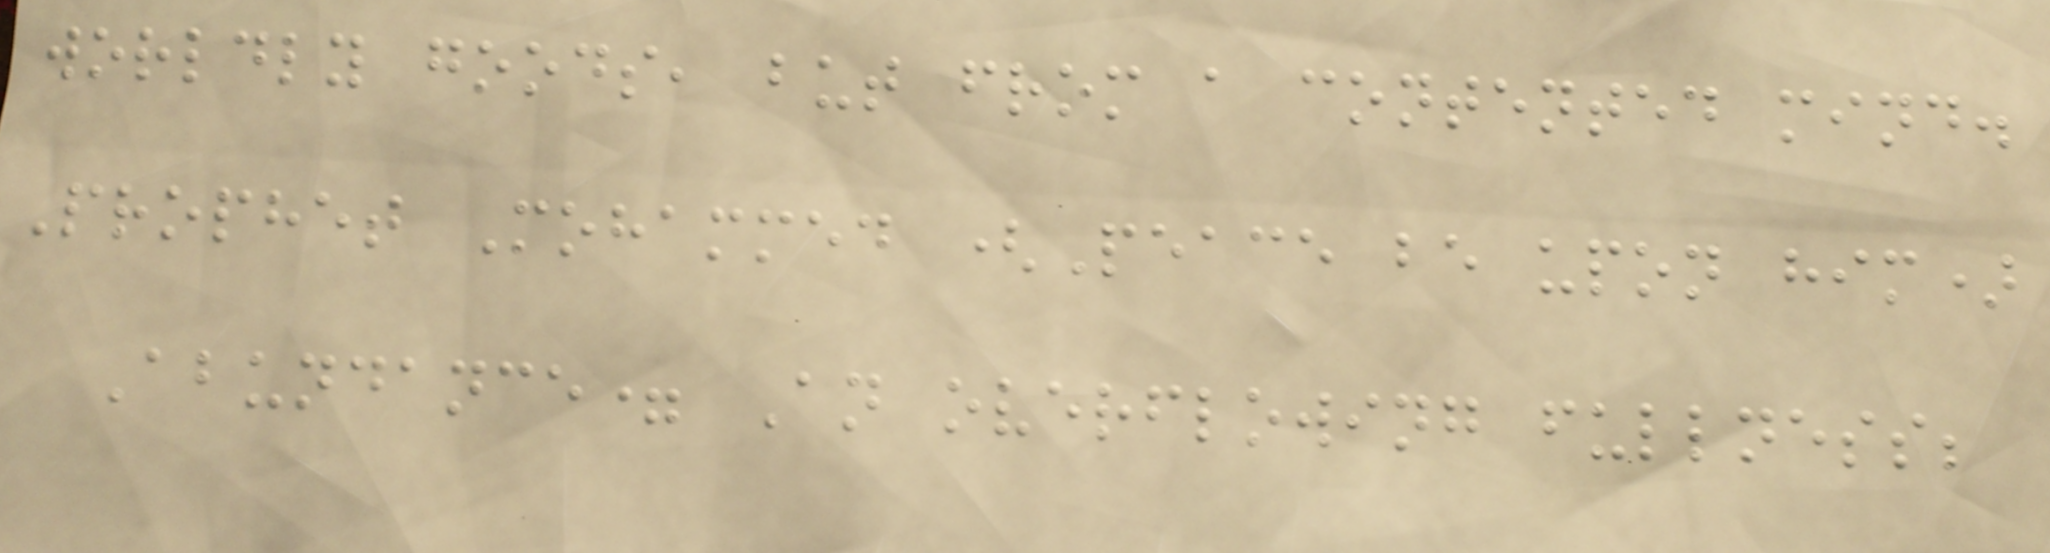worldly goods, but from a contented mind.
Prophet Mohammed (Peace be upon him)
Abundance= An overflowing fullness;
